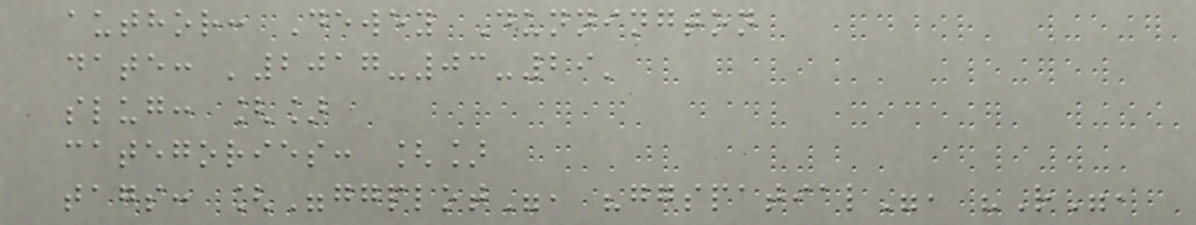author: Dewey Dunnington
date: '2017-03-29'
slug: []
categories: []
tags: ["ggplot", "ggspatial", "R",
